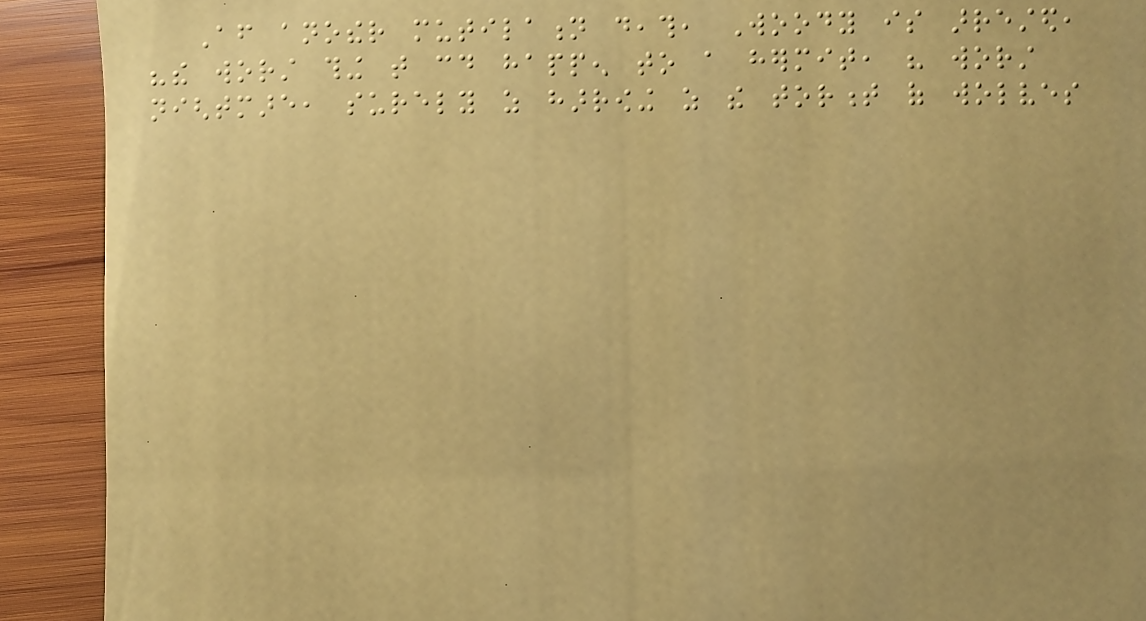After another mutilation death, Woody is arrested,
"the worst thing that could happen to a hermit, his worst
nightmare, surely as harrowing as the torment of wolves
